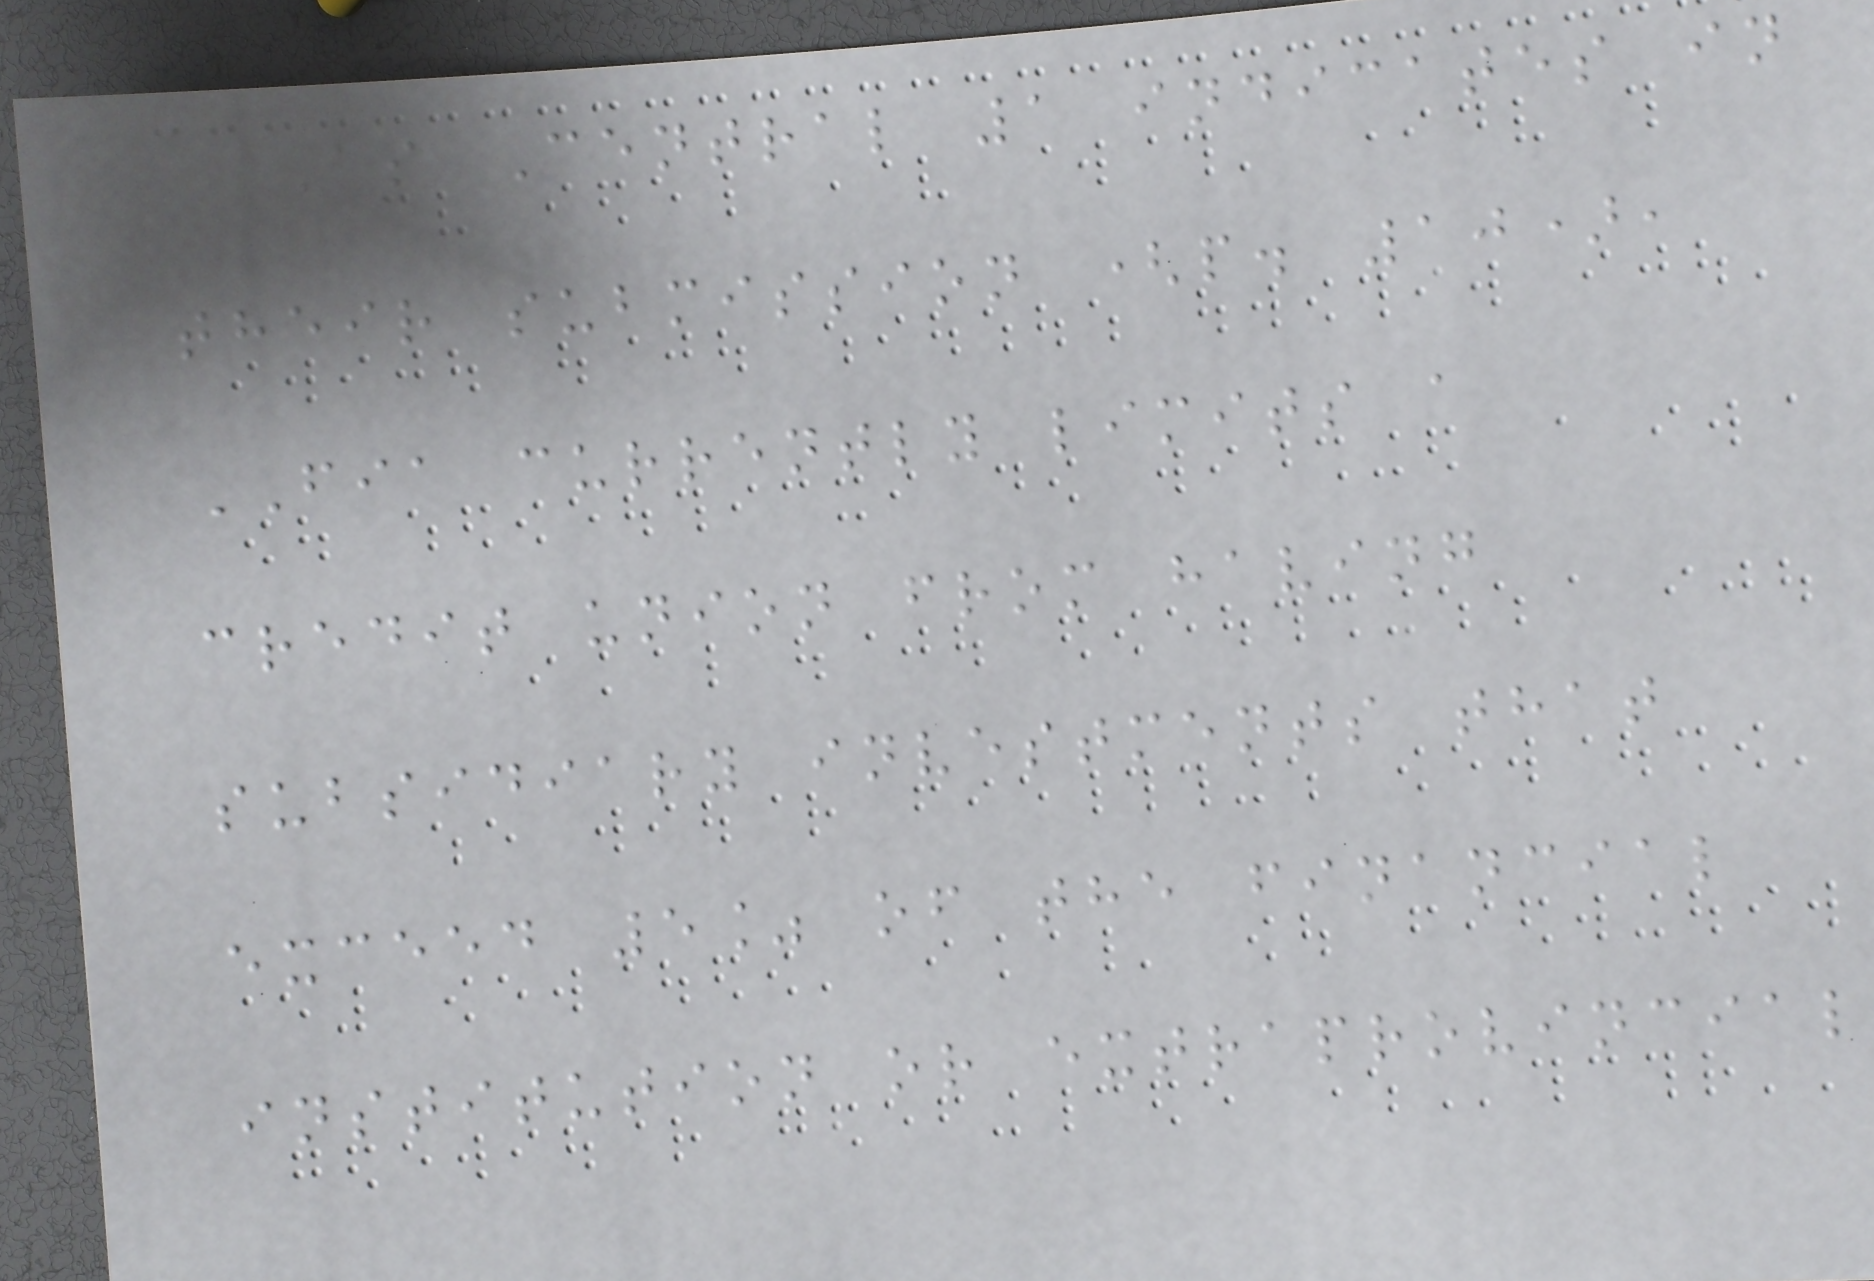As Central 1 indicates in
their submission (p. 10),
FIA currently limits a
credit union from having
subsidiary investments that
exceed 5% of the financial
institution or extraprovincial
